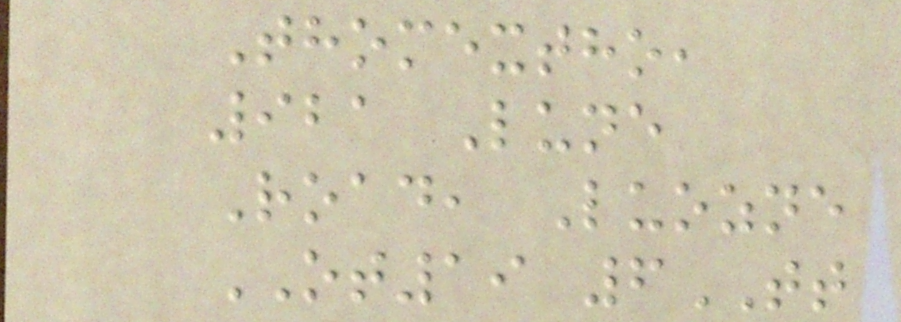Thomextho,
921 Lune
Road, Luozne
OT19 6TT
